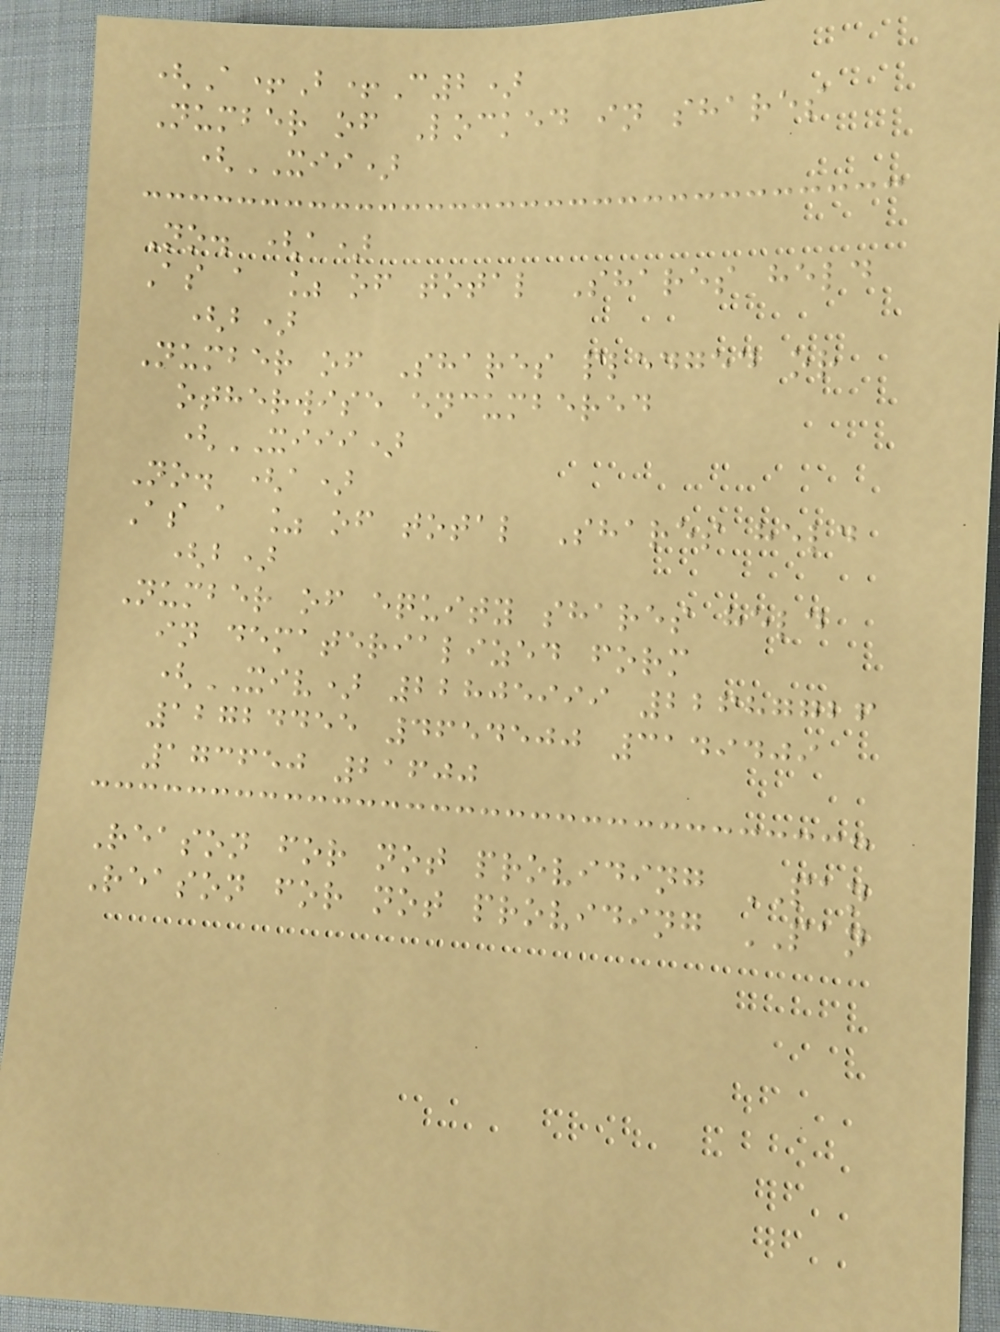(A+B+C2)
Number of Locked in shares
(XII)
No. (a)
As a % of total Shares held
(b)
Number of Shares pledged or
otherwise encumbered
(XIII)
No. (a)
As a % of total Shares held
(b)
Number of equity shares held
in dematerialized form
(XIV) 22805999 22687726
12724455 4654500 3149409
173650 21600
Reason for not providing PAN
Reason for not providing PAN
